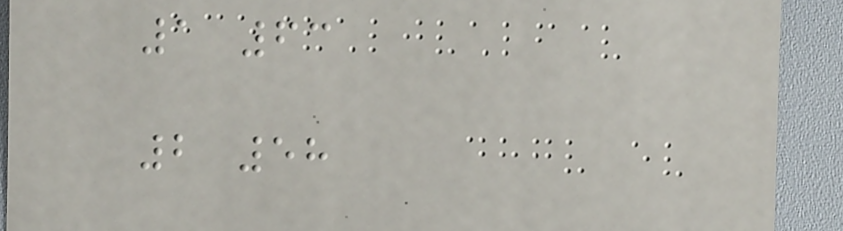1 63
2 58
